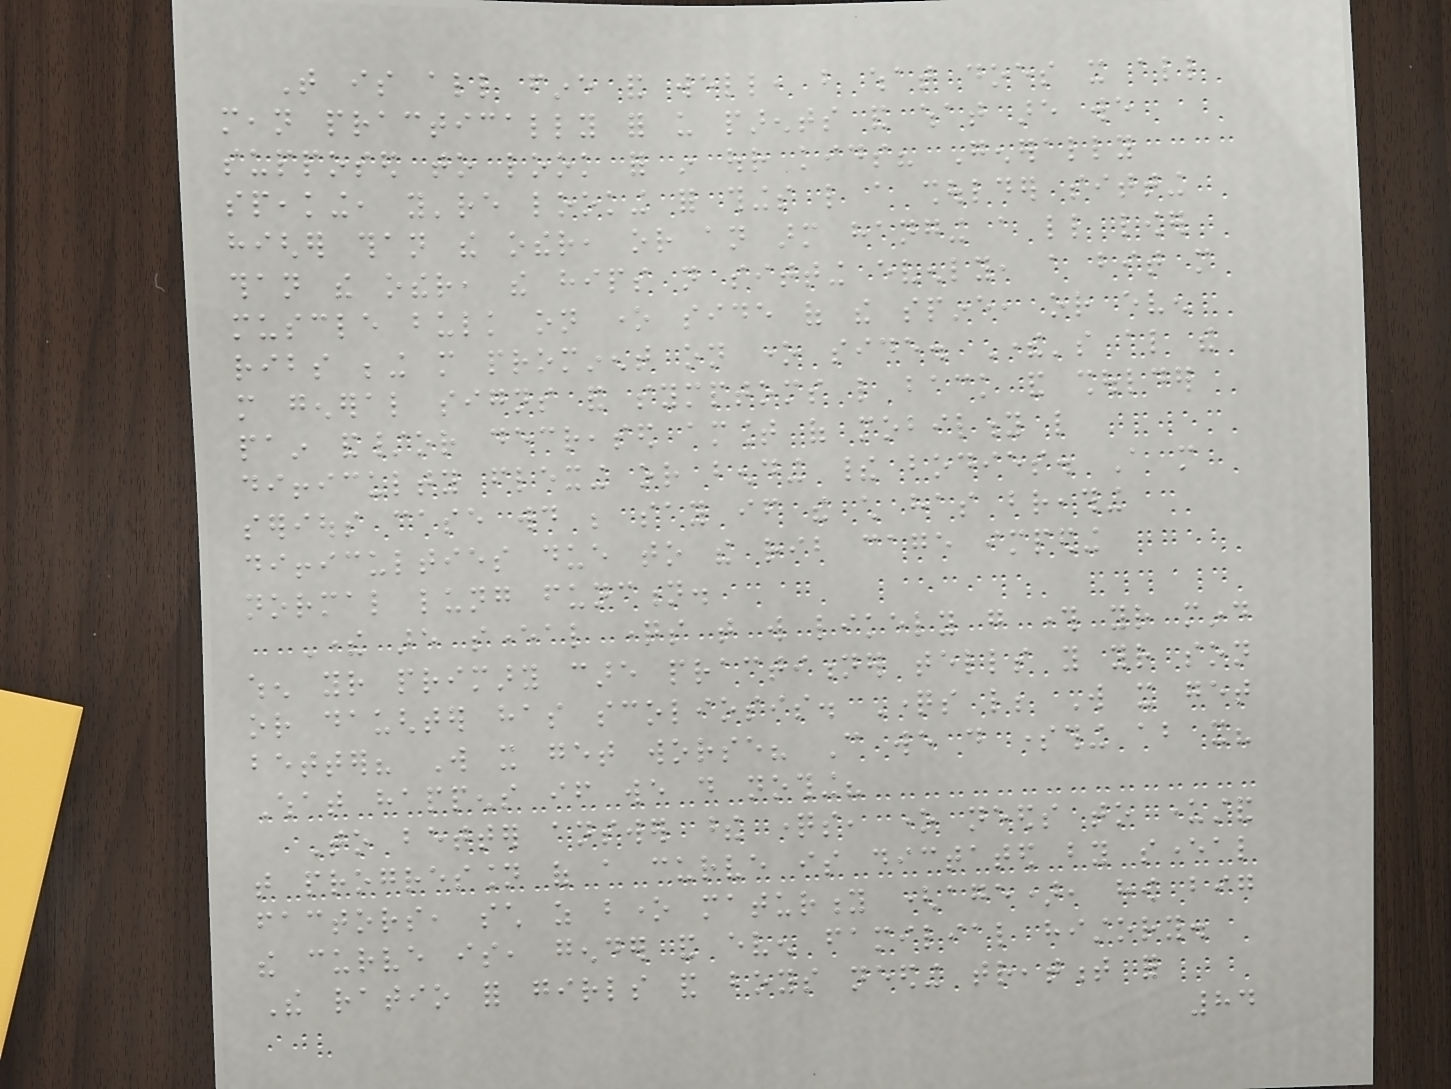That is all fine and well, but what does it all
mean practically for us parents and what are we
supposed to look for in our kids? Generally
speaking, you're looking for things like a shoulder sitting
higher than the other, or an arm hanging a little lower
than the other, the hips not sitting evenly, a bit more
muscle bulk on one side of the spine, or even
ribs being more prominent on one side. There's also the
more general signs and symptoms like back and shoulder
pain and/or decreased amount of mobility like
difficulty flexing or bending their bodies. A more
serious case would be say if the child has breathing
difficulties due to the rib cage impeding
normal lung function.
There are several questions that will likely go through your mind
when your primary care practitioner tells you your son
or daughter has scoliosis. Questions like; Will it get
better? Will it get worse? Can we do something about it?
What happens if we do nothing?
To better answer these questions, one needs to understand
that progression of a curve is dictated by several
factors, such as bone maturity (age), how big
the curve is, gender and even familial history.
The ratio for girls and boys needing treatment for
84
